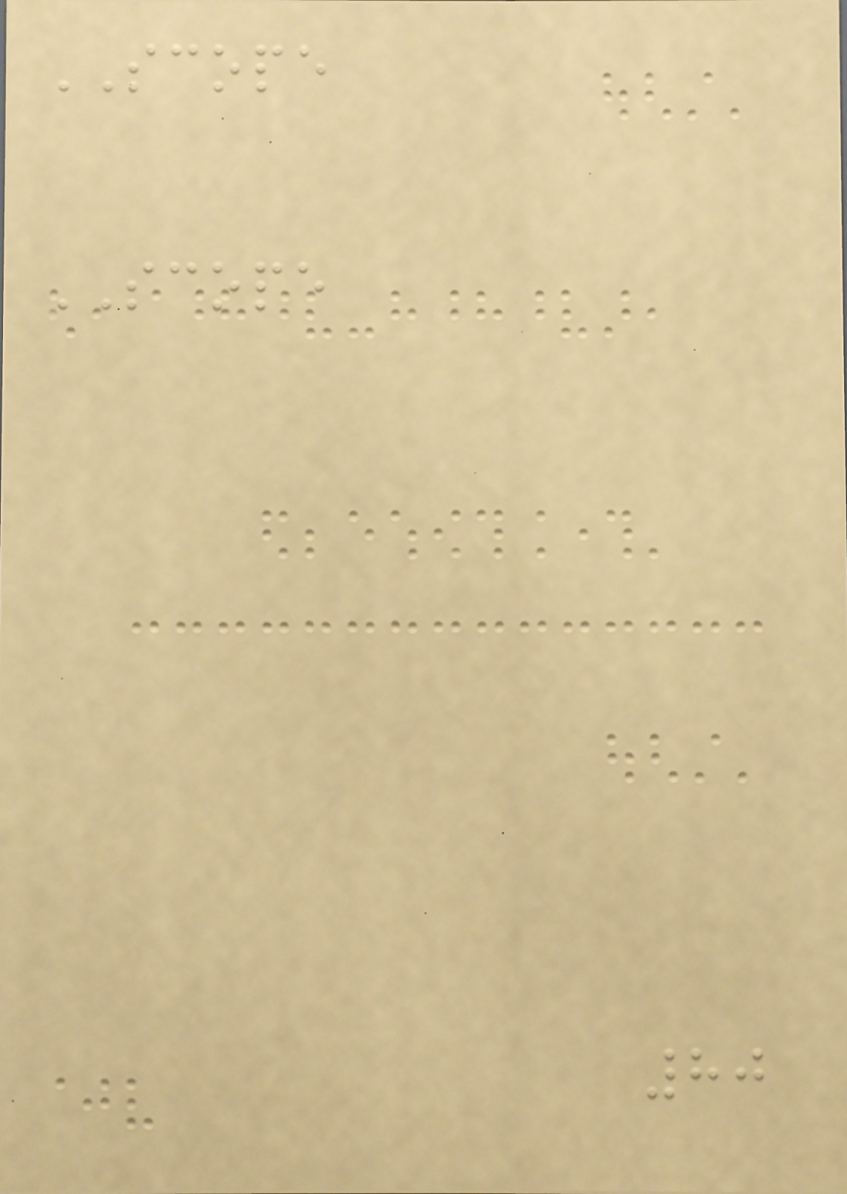SCOPE
SCOPE
80
